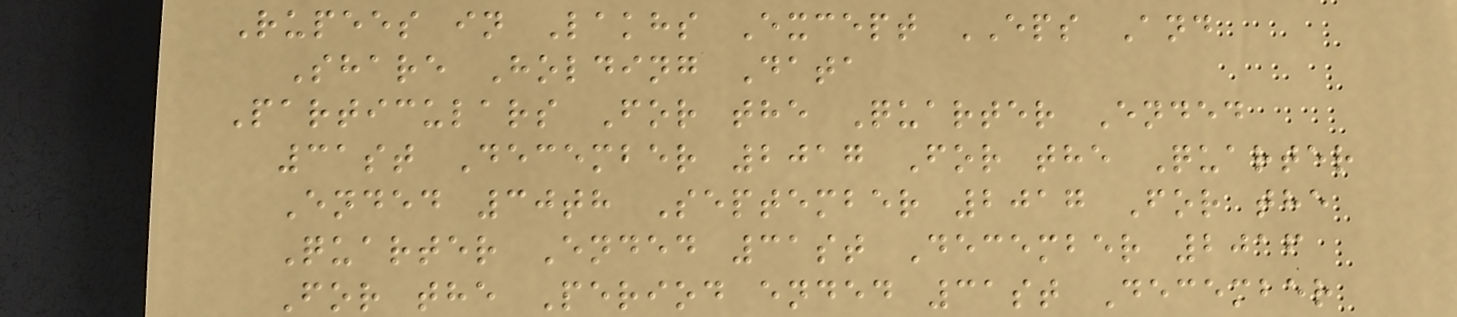Rupees in Lakhs Except EPS And
Share Holding Data
Particulars For the Quarter Ended
31st December 2017 For the Quarter
Ended 30th September 2017 For the
Quarter Ended 31st December 2016
For the Period ended 31st December
